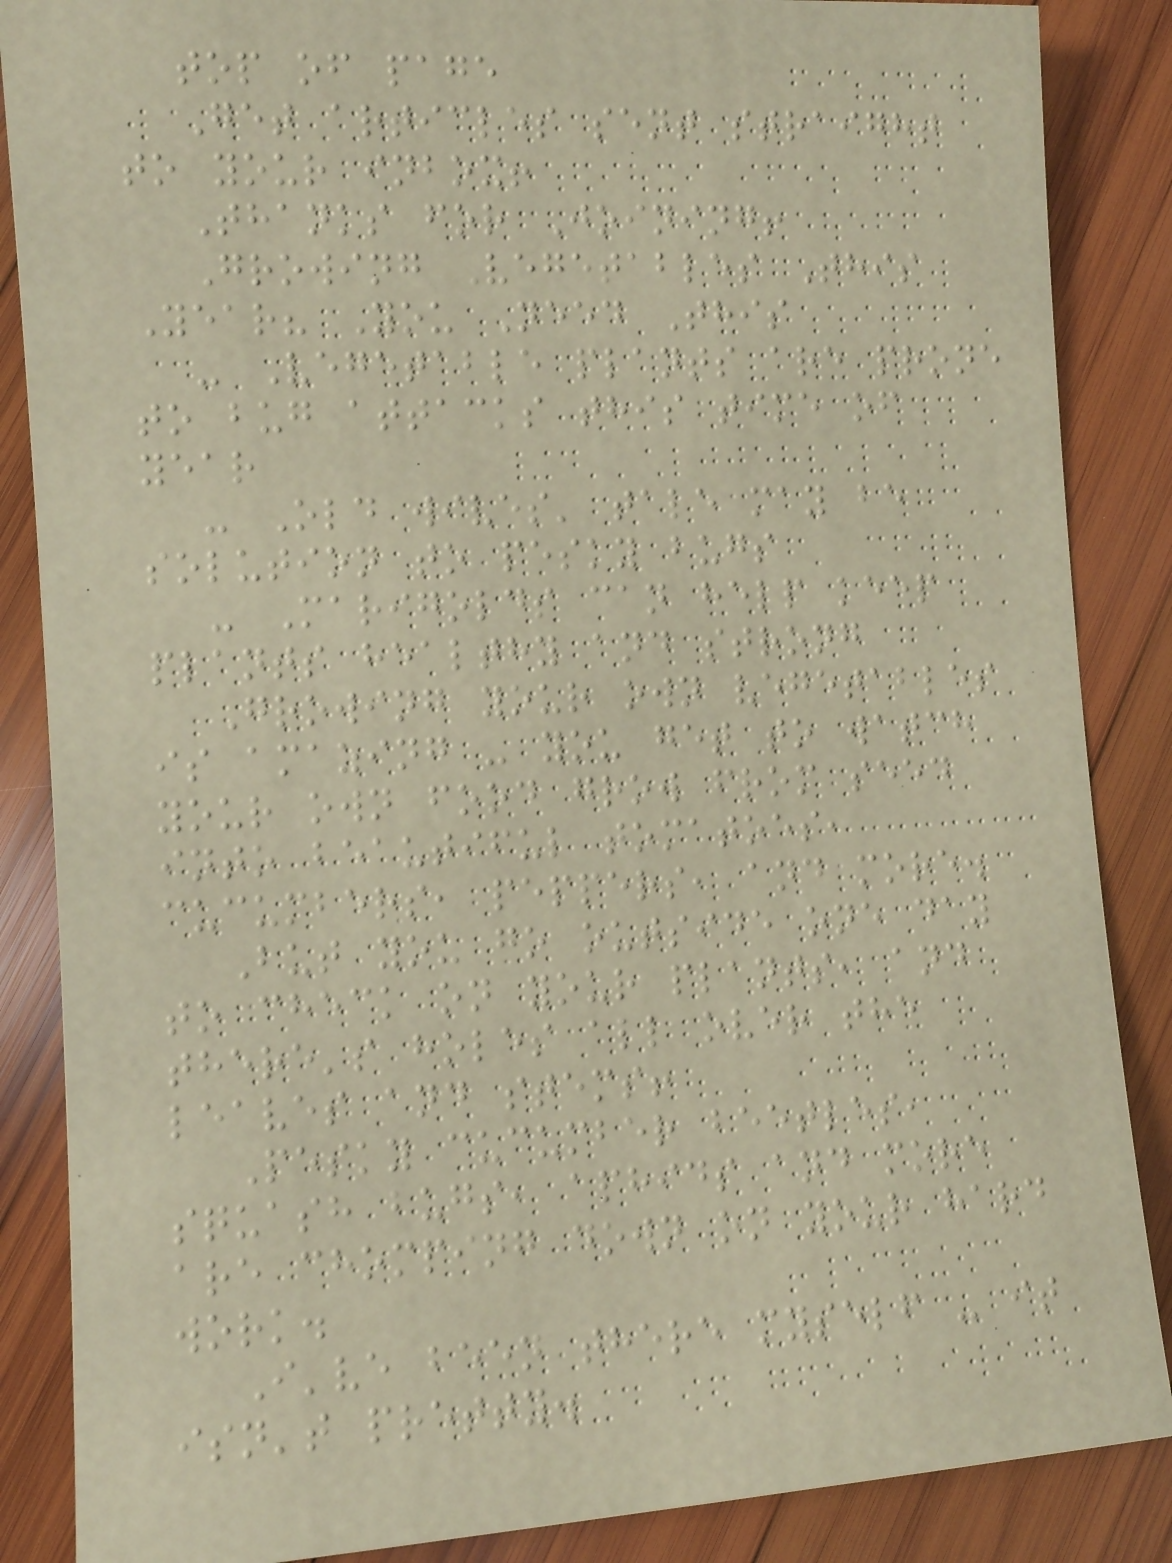top of page
Get articles sent straight
to your inbox!
Thanks for Joining!
Growing Vegetables This
Year? You Need This
- Vegetable plants are prone
to bug attacks this time of
year
- Old wives' tale may be
solution to pesky bugs
- Marigolds can help keep
plants healthy and strong
Growing your own vegetables
is amazing - you get to watch
your own food grow from seed
into beautiful tomatoes,
cucumbers, peppers, and more.
But you go outside one day
to check on your plants, and
there's holes all over the
leaves and stems!
Pesky cucumber beetles,
squash bugs, aphids and more
are chomping down on your hard
work.
I've been there myself - it
isn't pretty.
